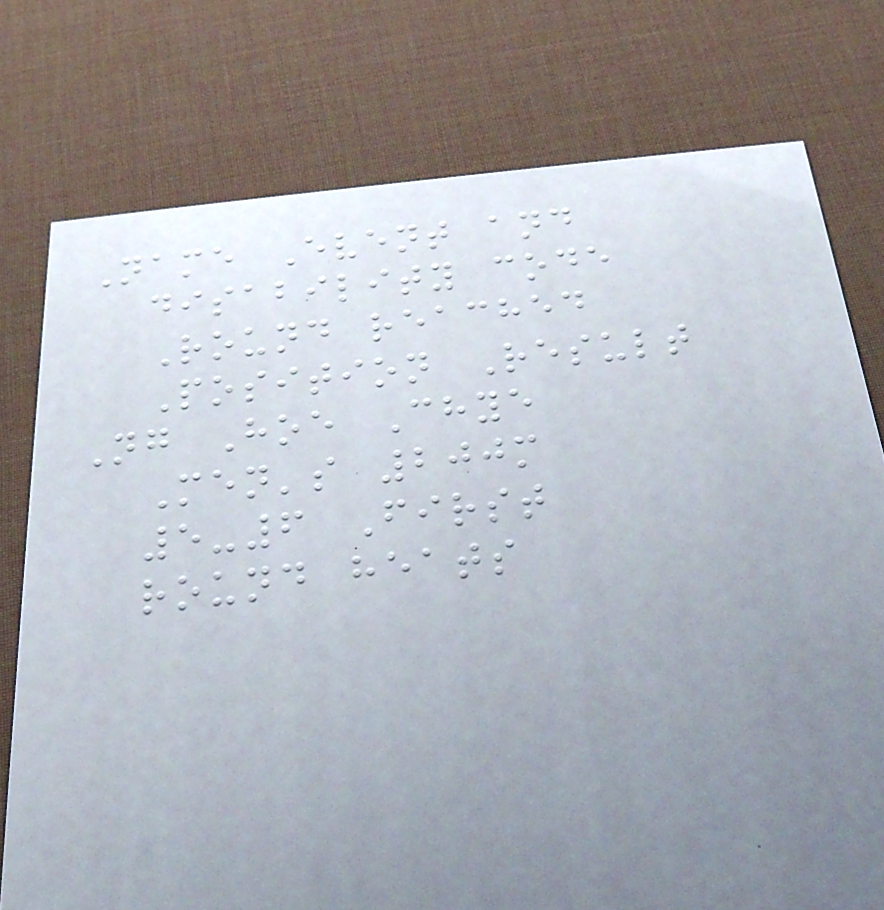Name Event and
disability code
Round reached
Position Result
Ng Hoe Chye
Men's 200m
5-6 First
round heats
